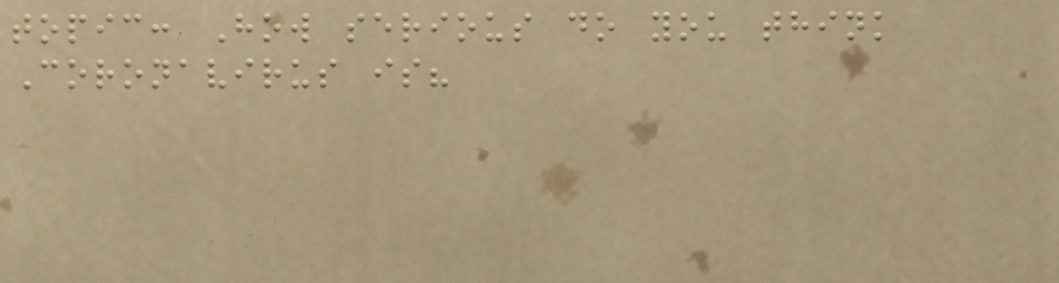topic: How serious do you think
Coronavirus is?
